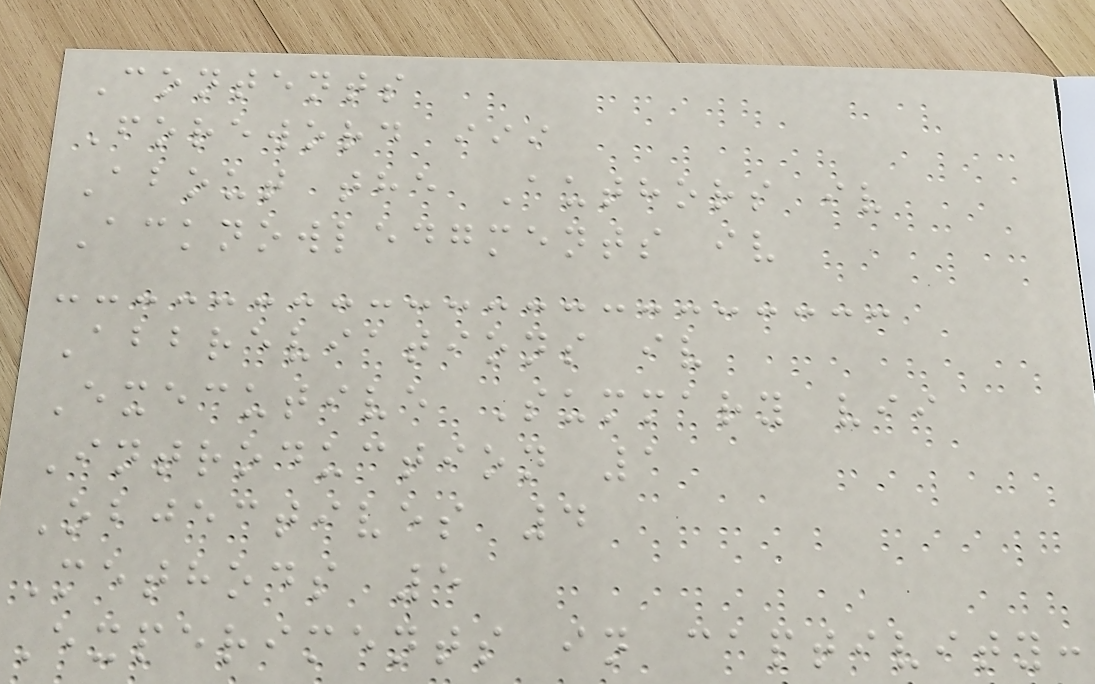Contents
Foreword iii
About the Authors iv
Acknowledgments iv
Abbreviations iv
Executive Summary vii
Introduction 1
Objectives 4
Methods 5
Experiments in captivity:
